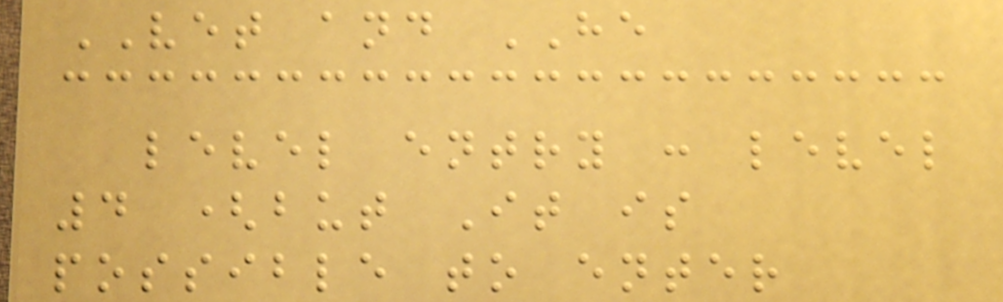VET and HE
level entry : level
4 (but It is
possible to enter
